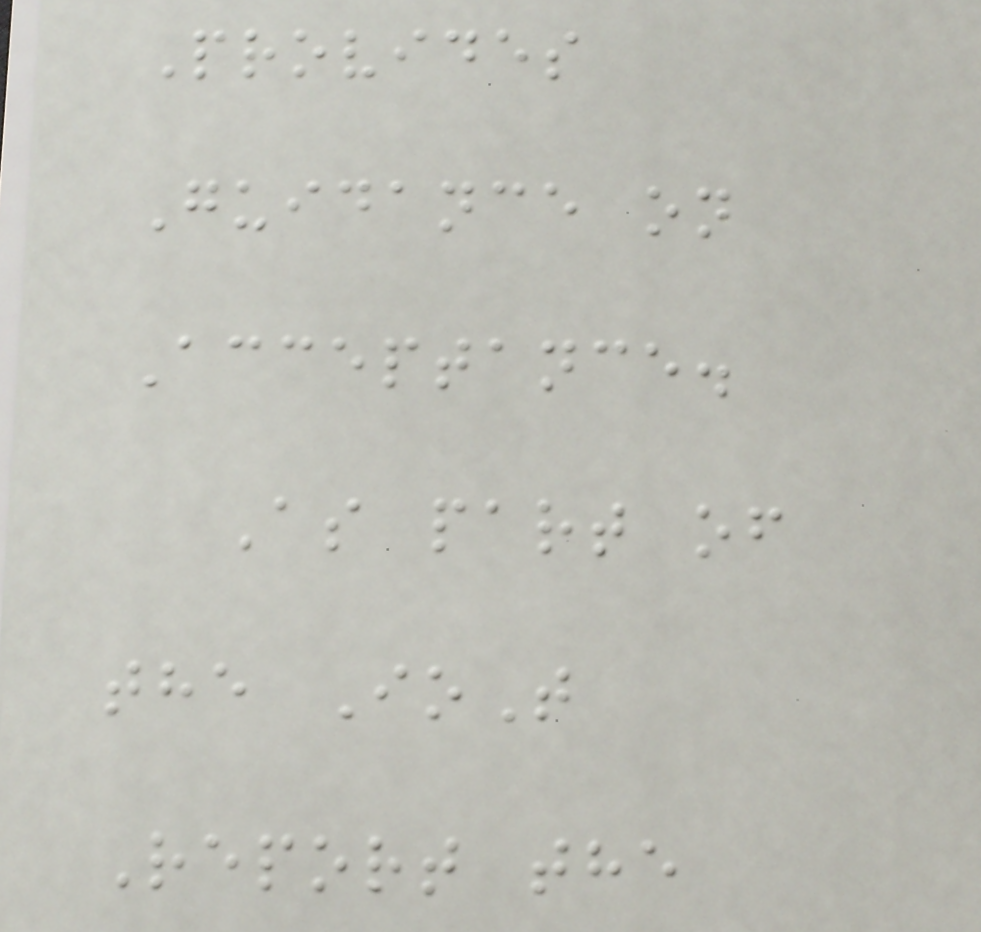Provides
Guidance on
Acceptance.
As part of
the IoT
Report the
